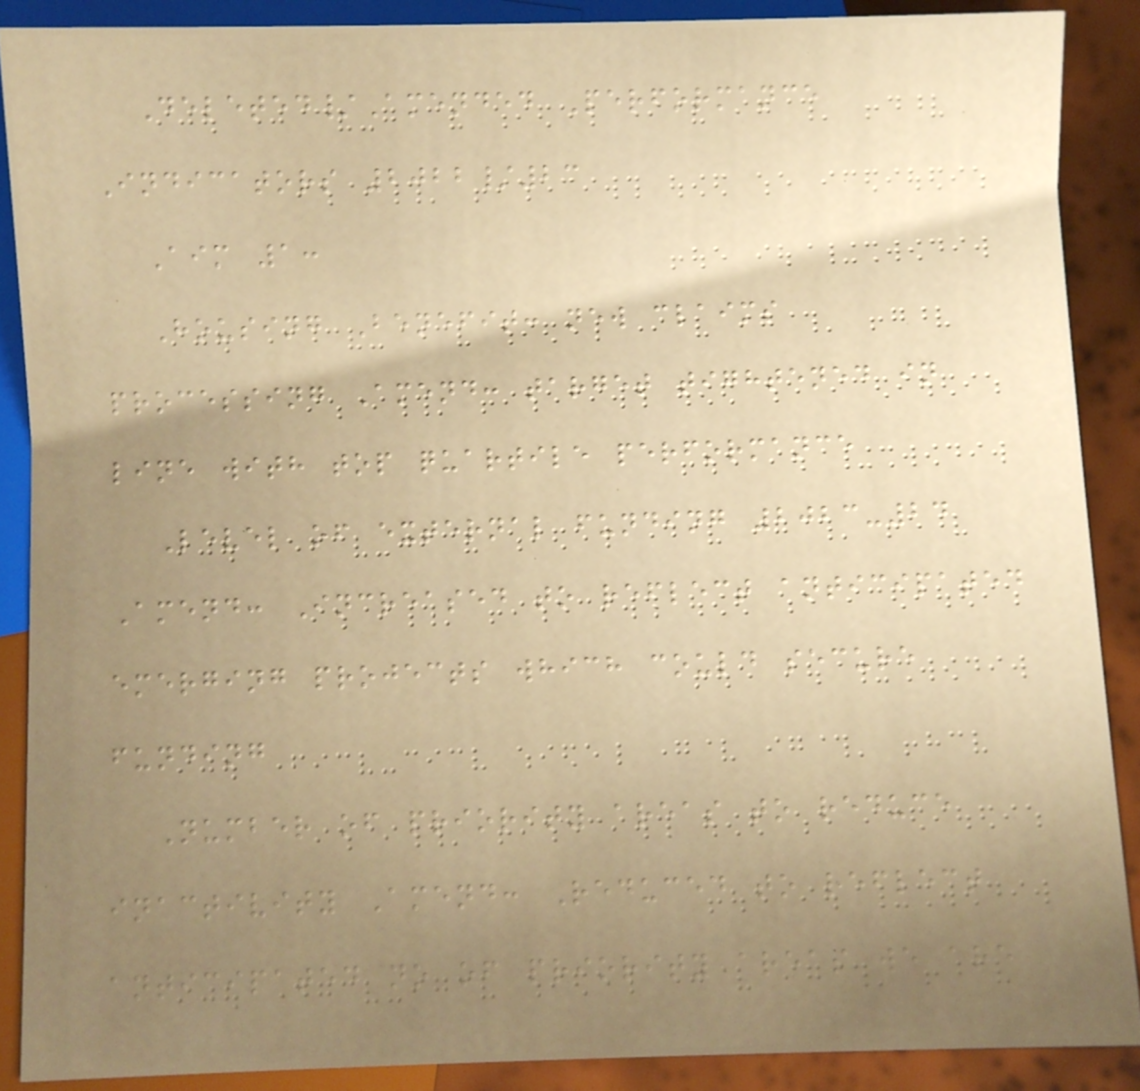Deleted/Amended Performance
Indicators 2022/23
Aim 1:
Housing Benefit: new claims
processing Amend: target tightened in
line with top quartile performance
Level of external funding 2023-24
Amend: Increased to reflect anticipated
emerging projects which could secure
funding
Number of priority areas to reduce
inactivity Amend: Reduced to reflect
anticipated no of priority areas we are
